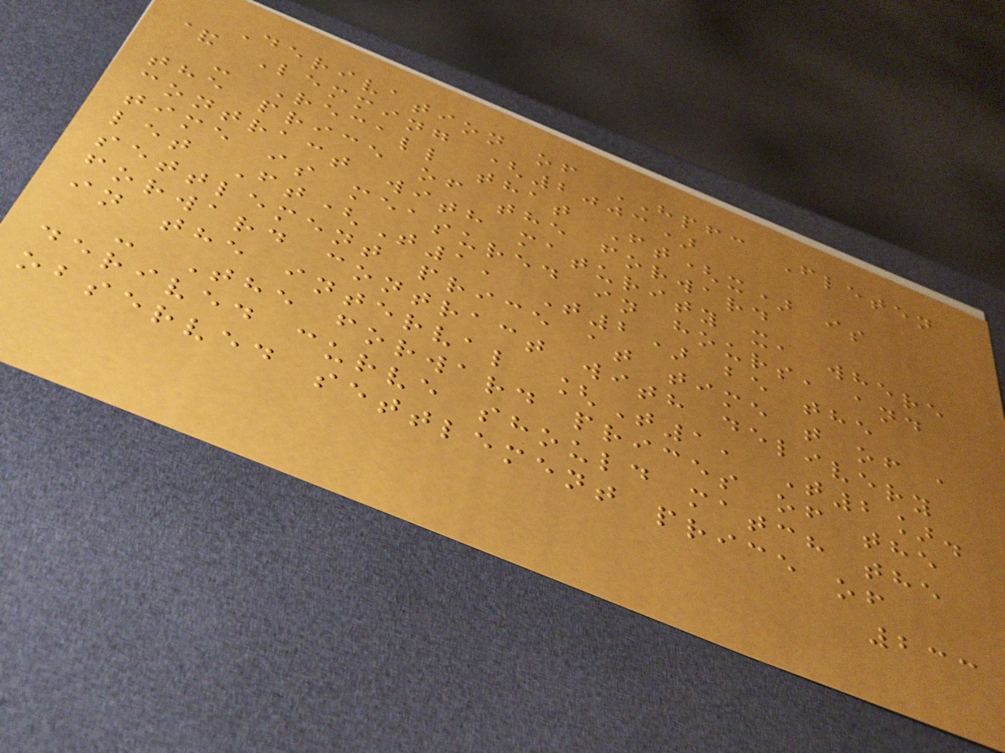Derivation of HPFC Fleten
& Lemming (2003)
- Recall that Ft(x) is
the price of the forward
contract with maturity x, where
time is measured in hours, and
let Ft(T1, T2) be the
settlement price at time t of a
forward contract with delivery
in the interval [T1, T2].
- The forward prices of the
derived curve should match the
observed settlement price of
233
